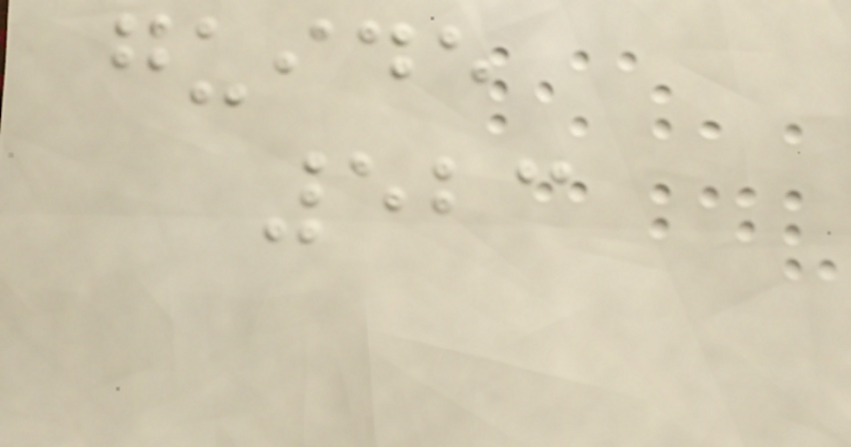guide
523
